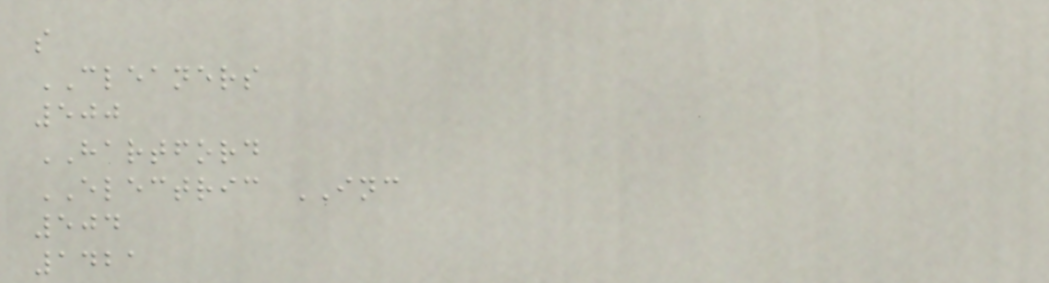s
CLEANERS
500
HARTFORD
ELECTRIC INC
504
1421
